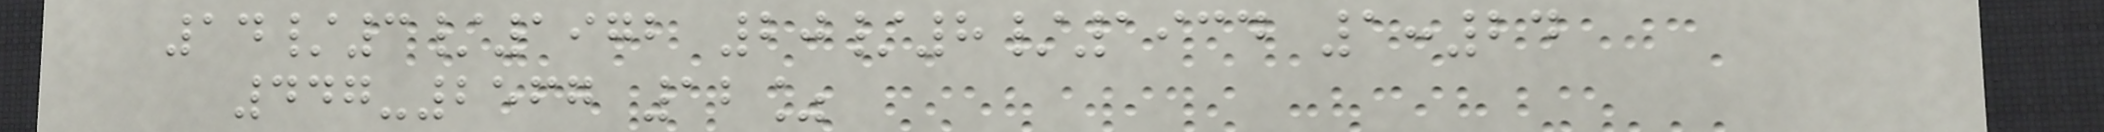14/3/1972 20/8/1934 1:24
447-2567 12%
